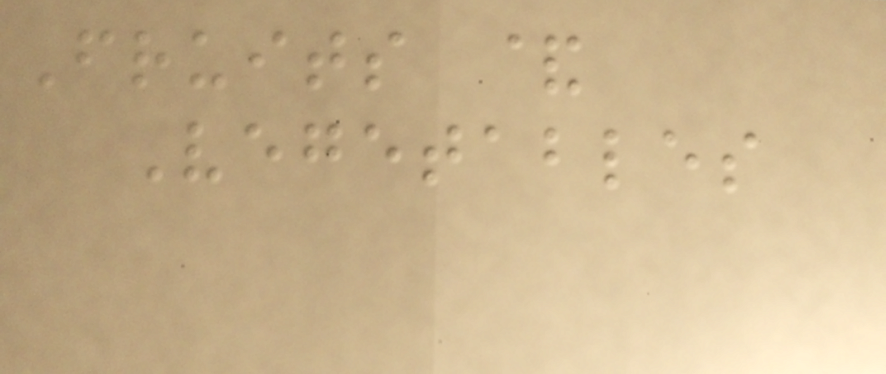Fruits &
Vegetables
